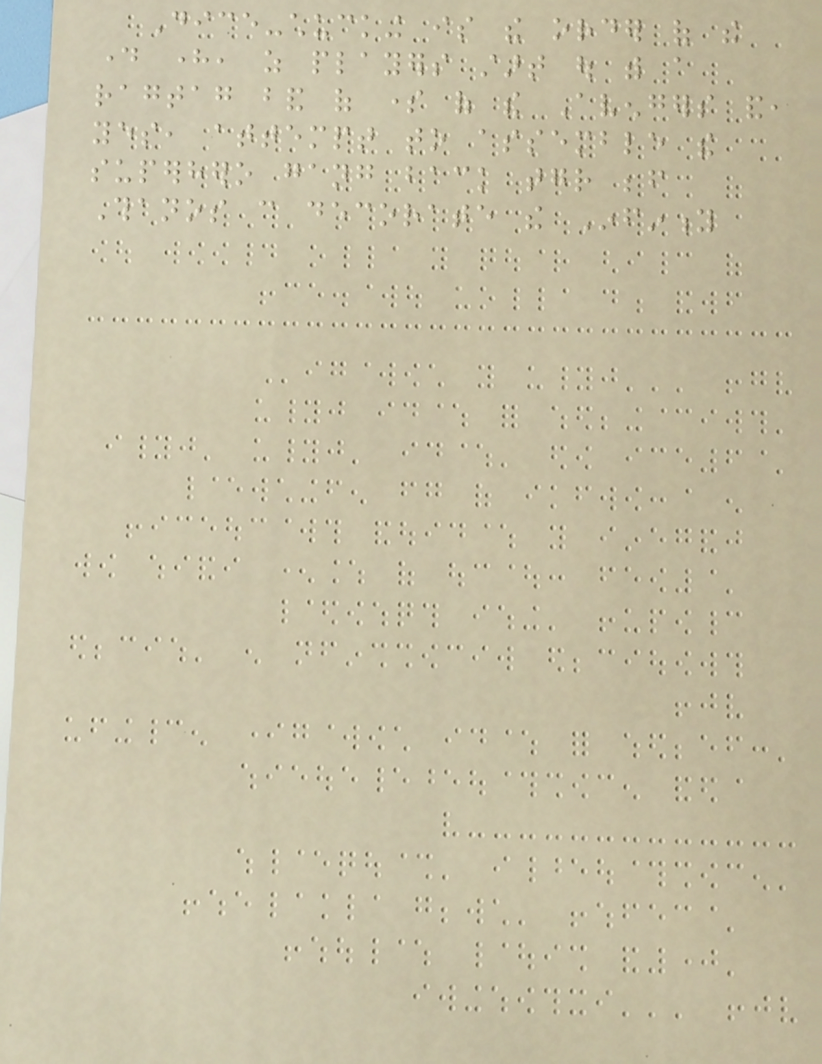Dice-chucking is the order of the
day here, as players start out with a
ragtag band of some of the Avengers and,
yes, attempt to assemble the
superhero gang back together before
Thanos can decorate the Infinity
